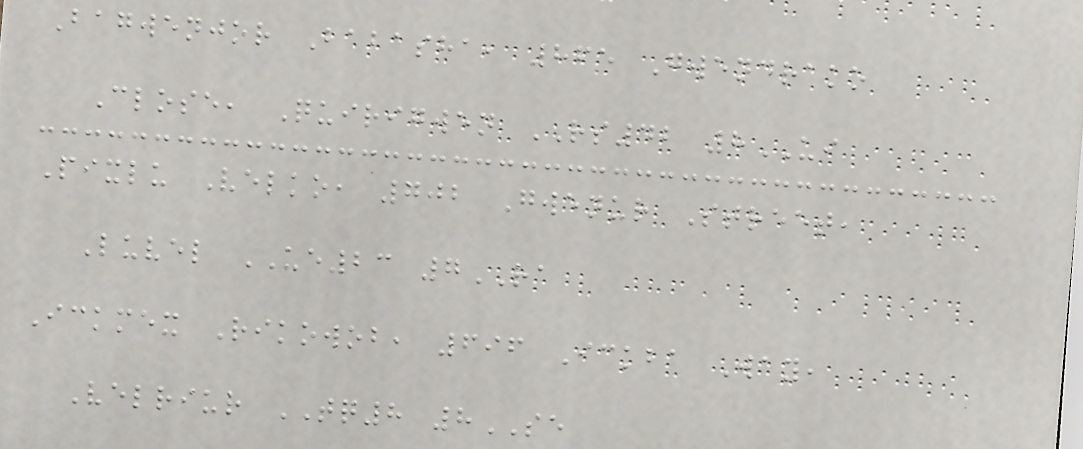Bagwenjor Babasha, 865 Gwendrako
Close, Quirigwen RS42 8UI
Pixlu Velko, 702 Gwenur Street,
Luvel UE23 7RA
Ickmex Rikowob, 696 Ickba Way,
Velriur TQ8 8SE
